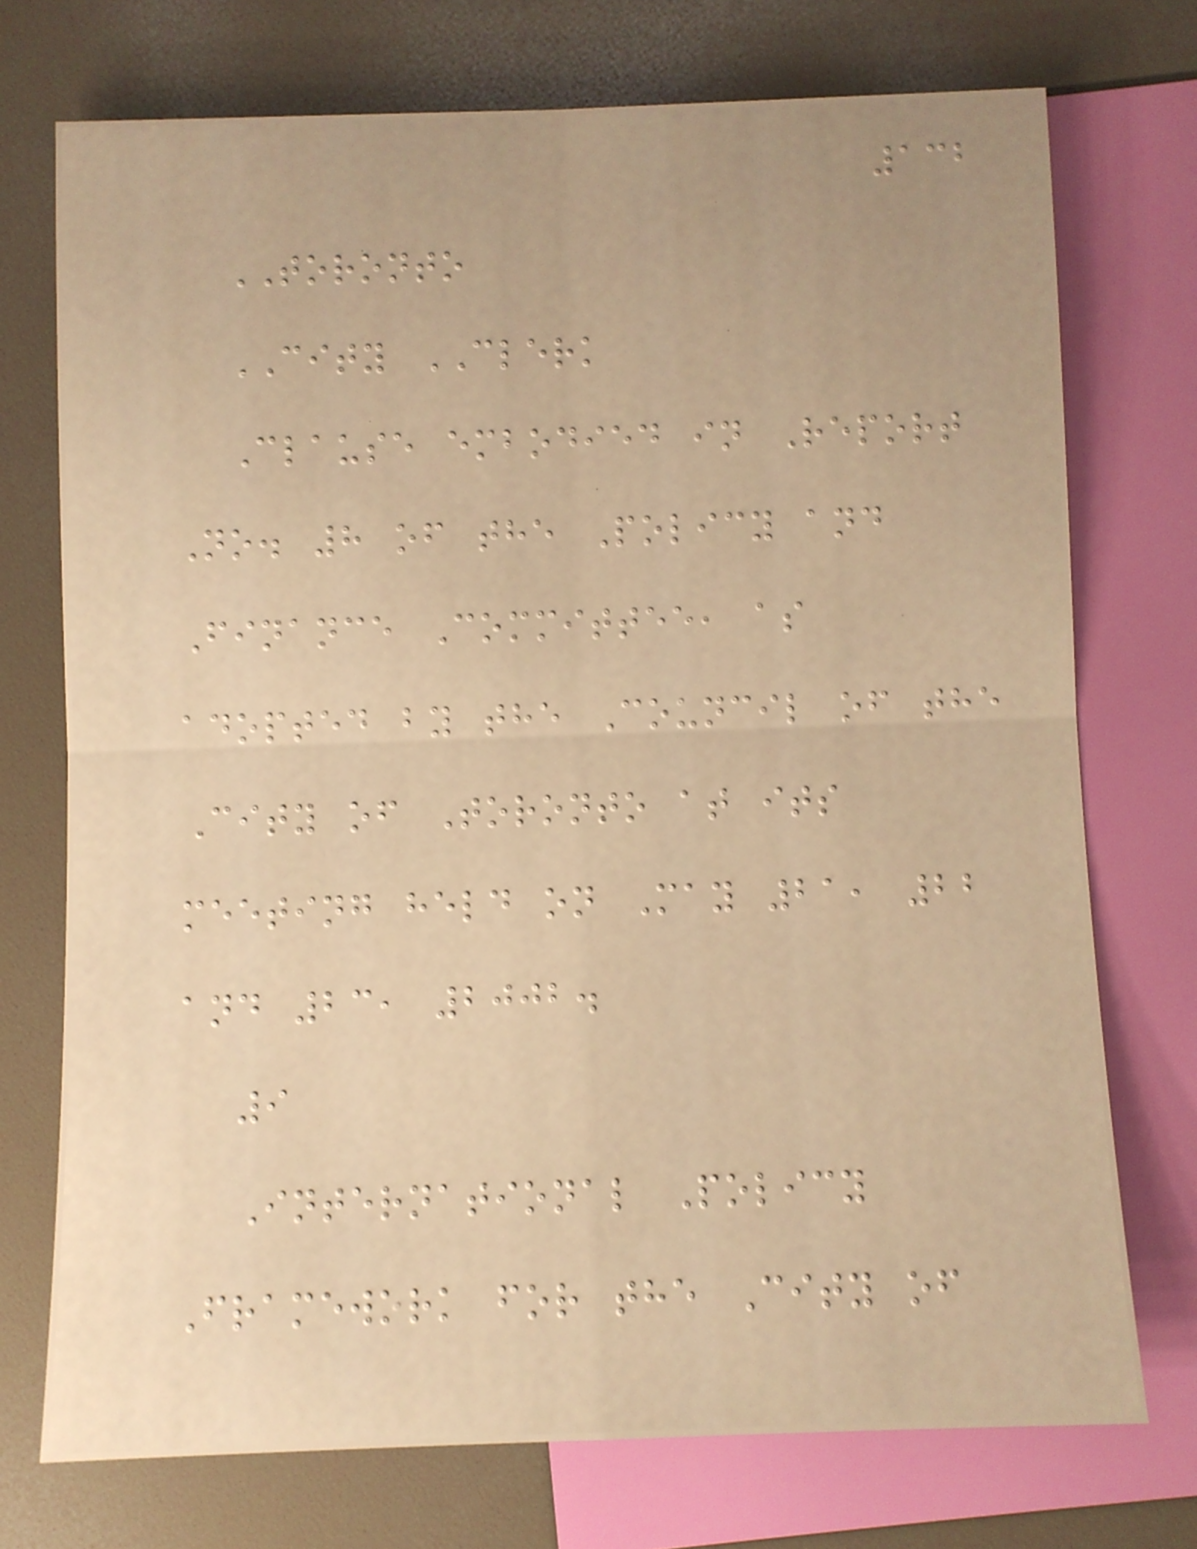132
TORONTO
CITY CLERK
Clause embodied in Report
No. 8 of the Policy and
Finance Committee, as
adopted by the Council of the
City of Toronto at its
meeting held on May 21, 22
and 23, 2002.
9
International Policy
Framework for the City of
